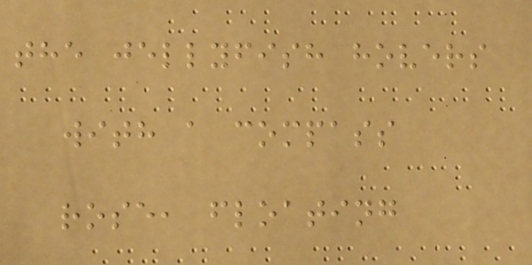the jellyfish hovers
with a compass
rose, floating
